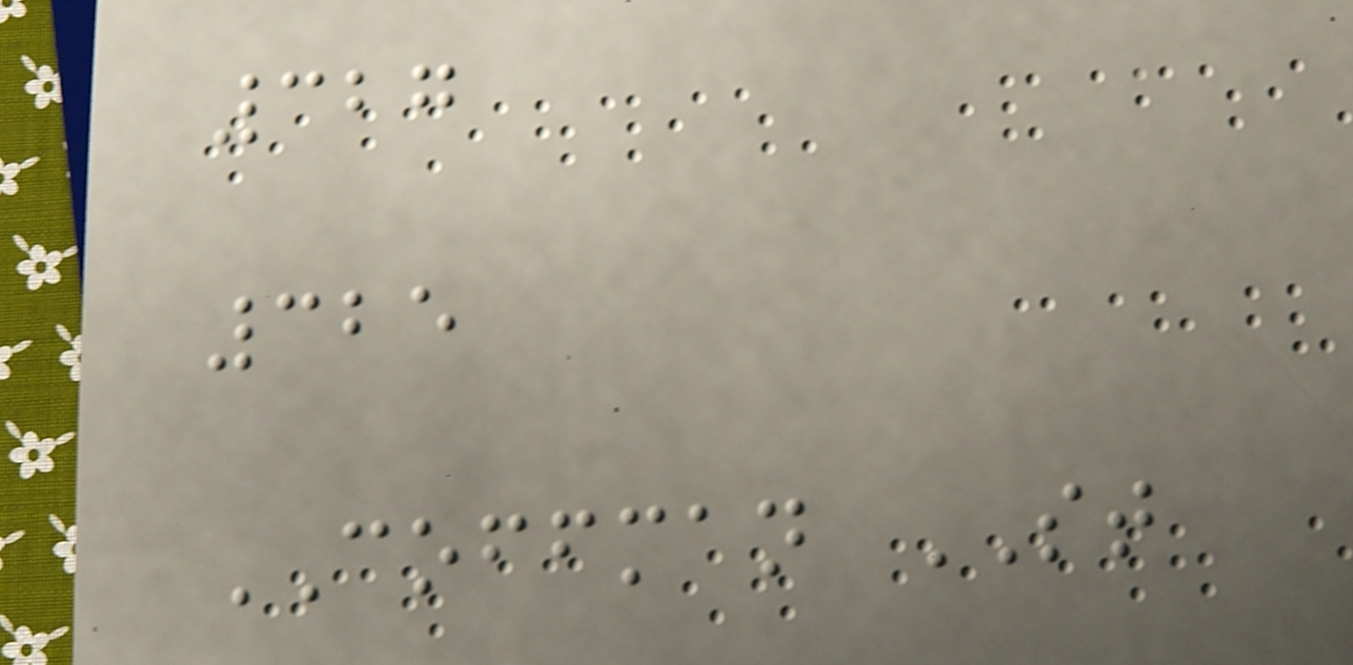327
325
COFFMAN ST
